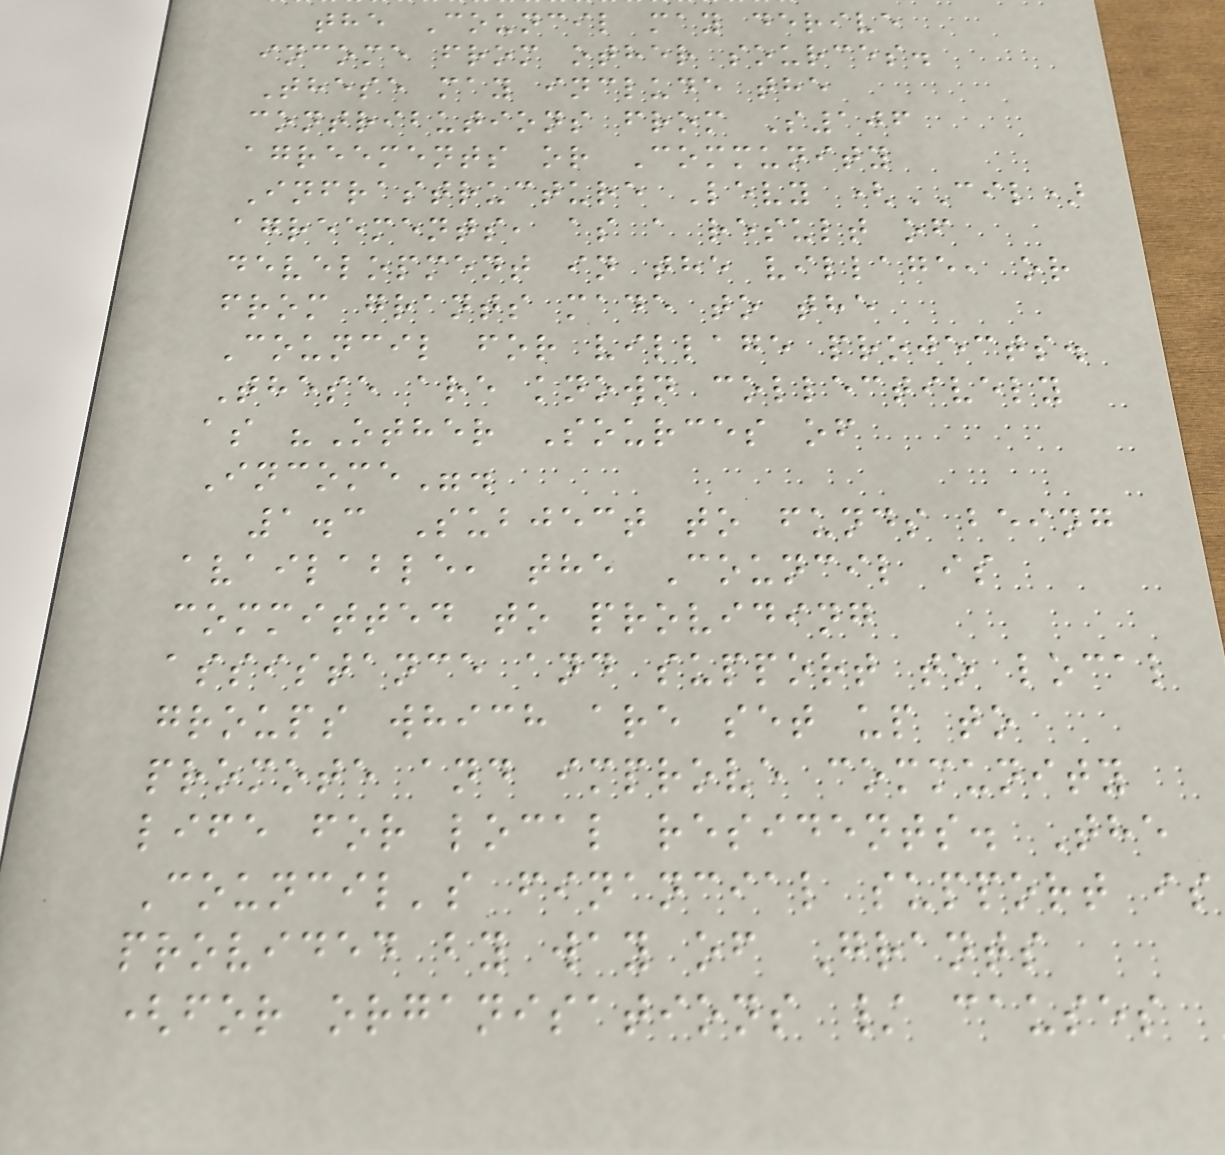the Council may derive
income from other sources.
These may include the
contributions from S106
agreements or Community
Infrastructure Levy (CIL)
agreements, as a result of
development in the village, or
from grants made to the
Council for village projects.
These are known collectively
as "Other Sources of
Income".
1.3 Subject to funds being
available, the Council is
committed to providing
assistance and support to local
groups which are set up to
promote and improve community
life for local residents. The
Council's financial support is
provided by way of Grants
(for organisations / causes
